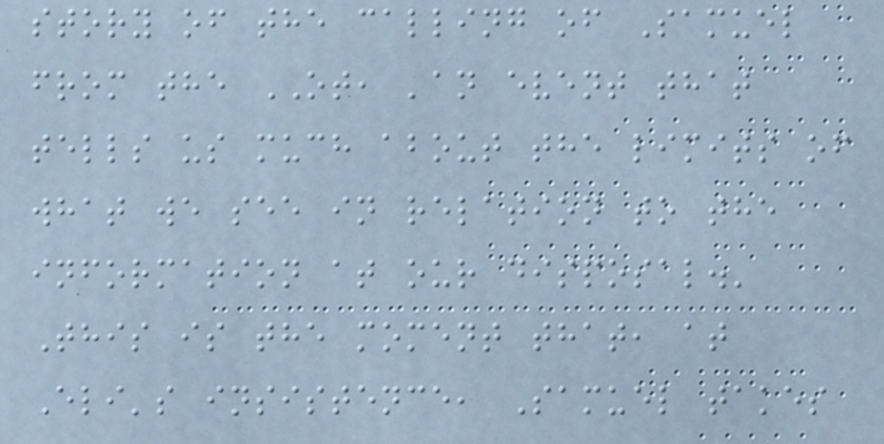story of the calling of Samuel
from the OT, 'an event that
tells us much about the limits of
what we see in relation to the
information at our disposal.'
This is the moment that, at
Eli's insistence, Samuel takes
